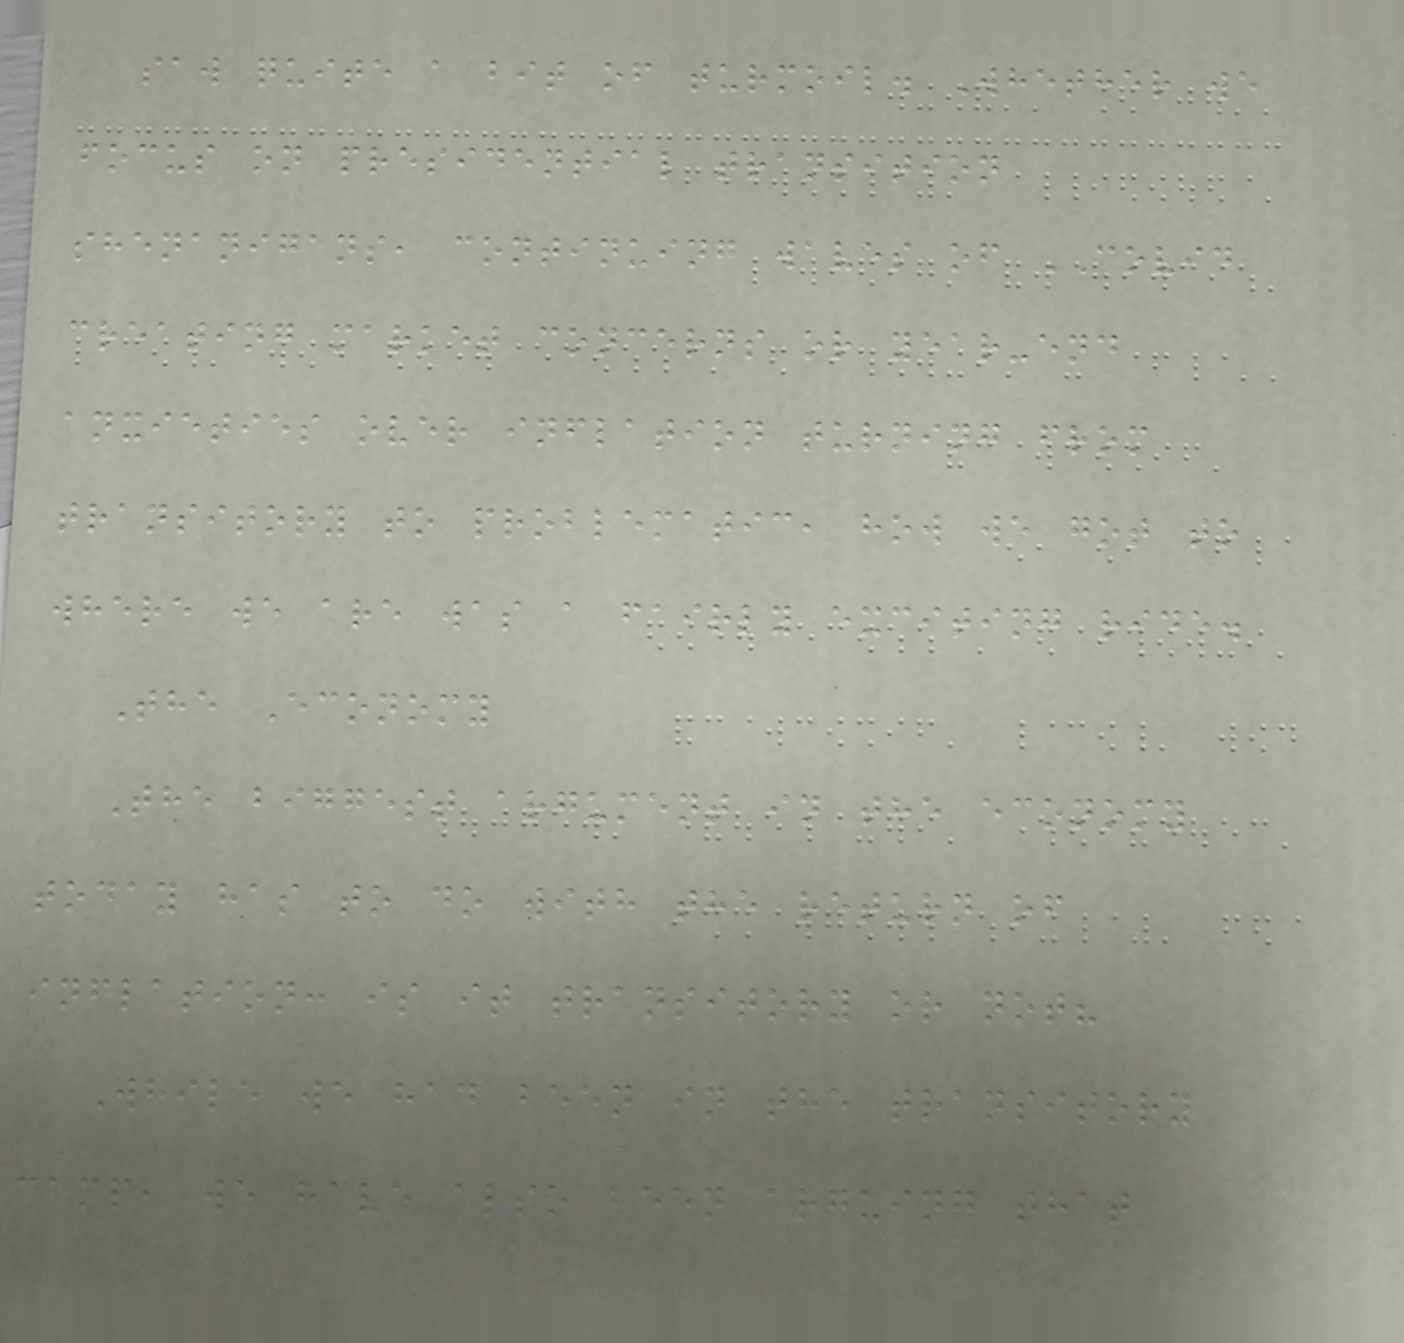saw quite a bit of turmoil. Whether we
focus on presidential transition
shenanigans, continuing waves of COVID
creating market concerns or year-end
anxieties over inflation turning from
transitory to problematic, how we got to
where we are was a fairly exciting ride.
The Economy
The biggest argument in the economy
today has to do with the return of
inflation: is it transitory or not?
While we had been in the transitory
camp, we have also been arguing that
